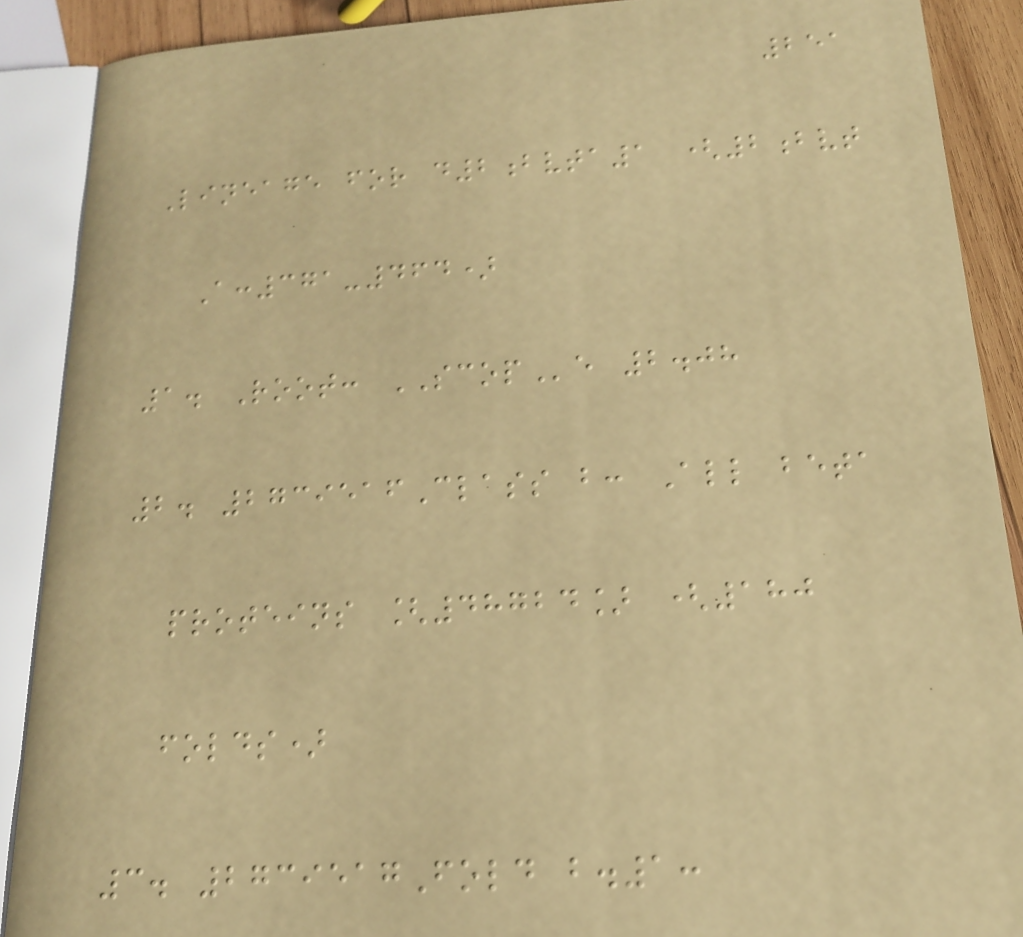251
Lineage for d2bvta1 (2bvt
A:371-464)
1. Root: SCOPe 2.08
2. 2739516Class b: All beta
proteins [48724] (180
folds)
3. 2739517Fold b.1:
